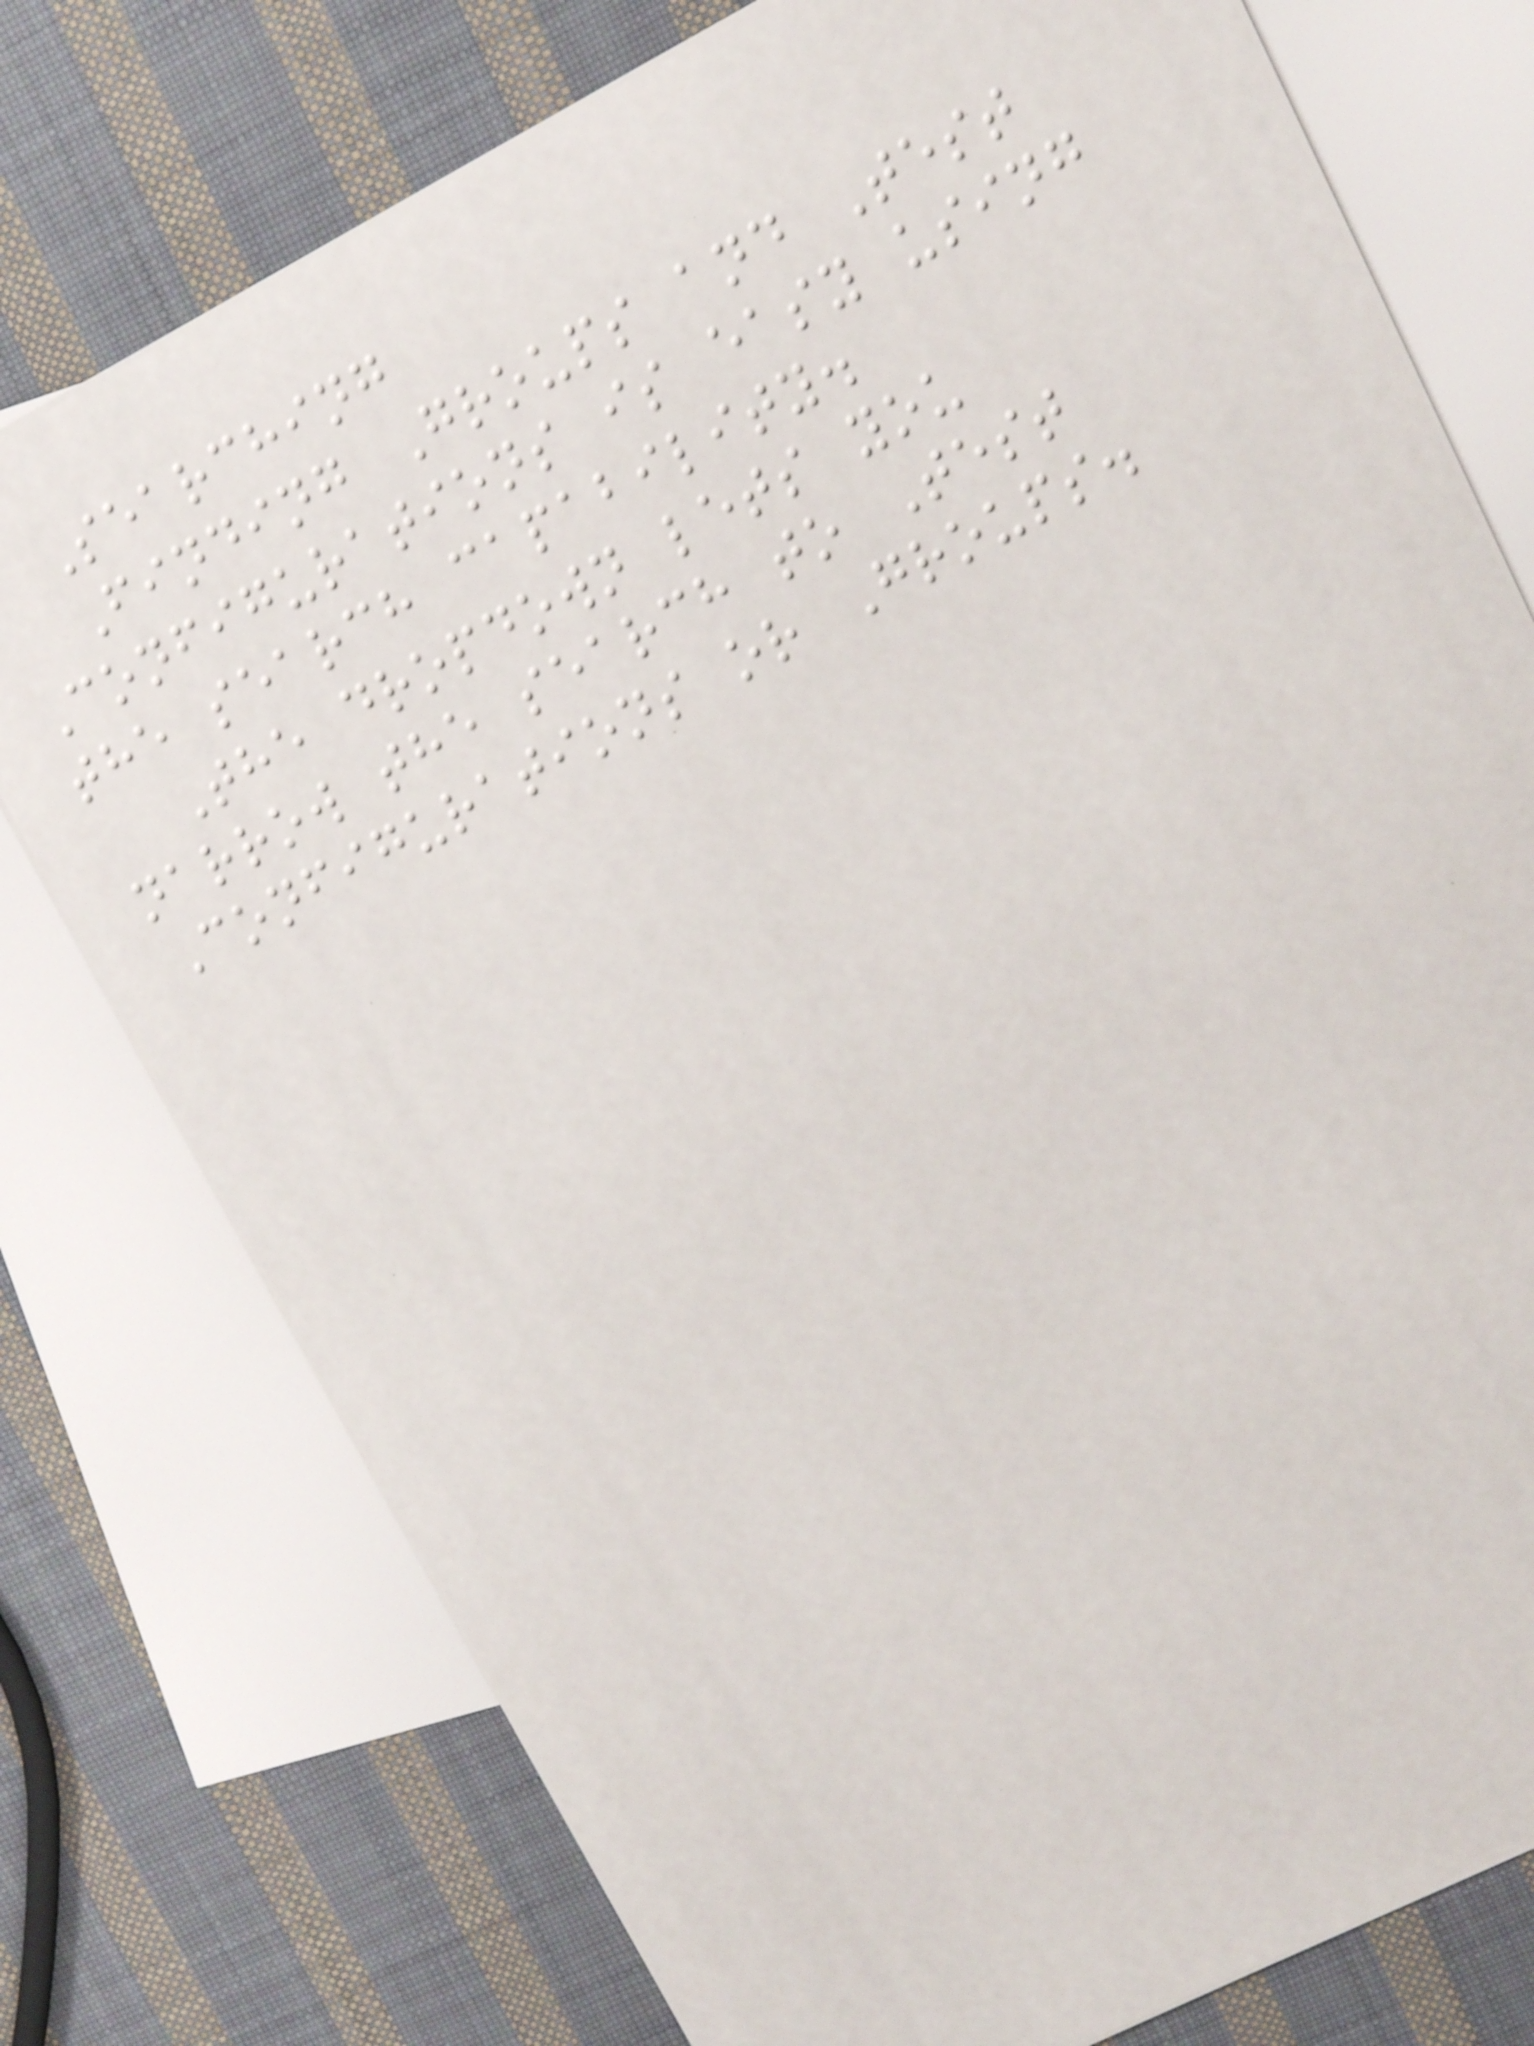Searching
Finding Groups and Test
Configurations is easy using
the search capability.
The dropdown lets you
narrow the search to Test
Configurations or Groups.
